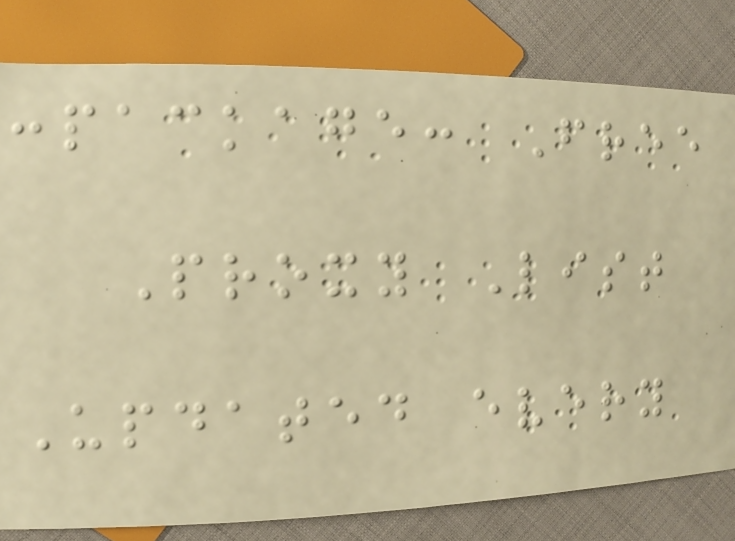:package: Free
Proxy List
Updated every
